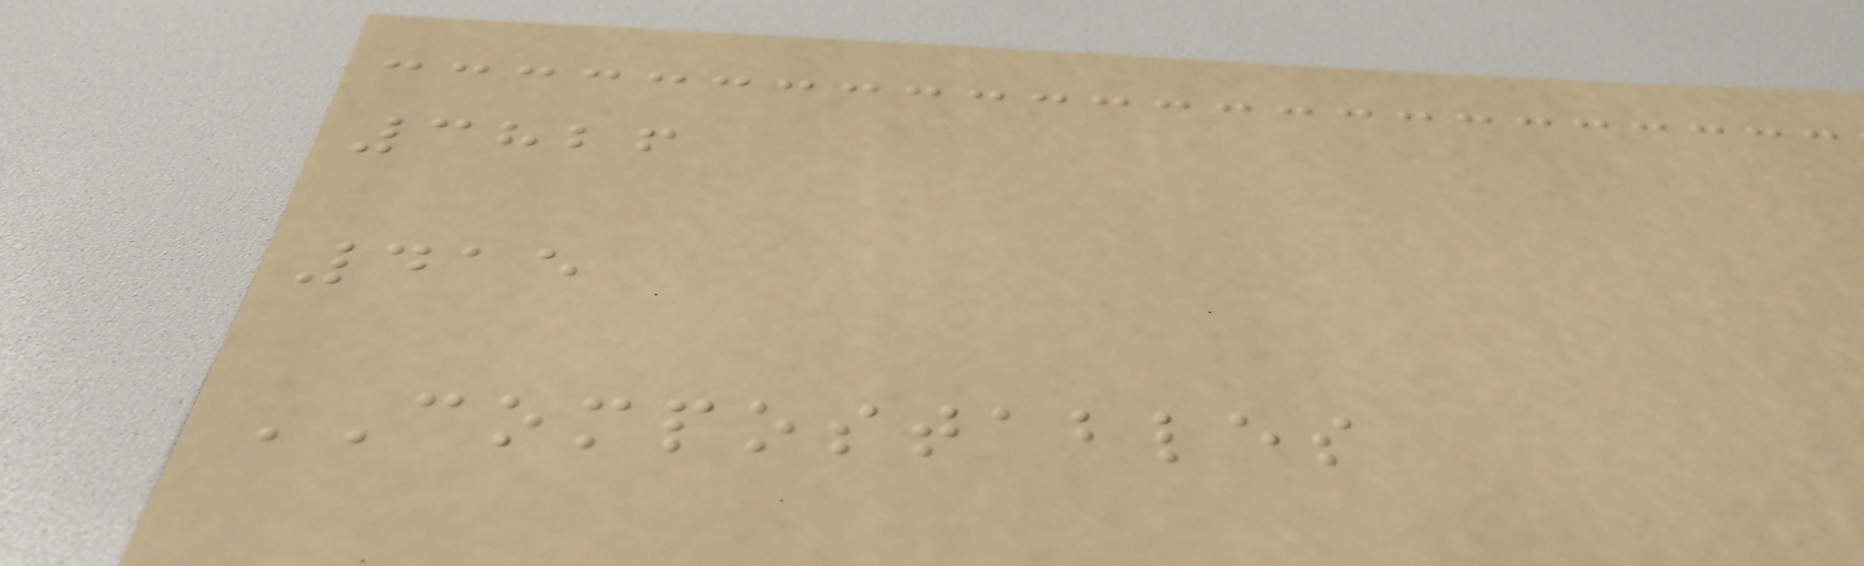3826
415
COMPOSTABLES
